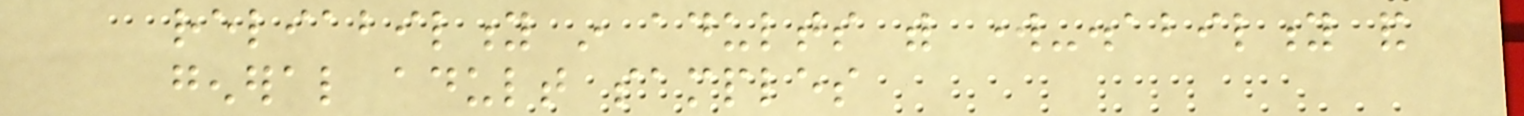reliability in adults with work-disability and
general adult samples
